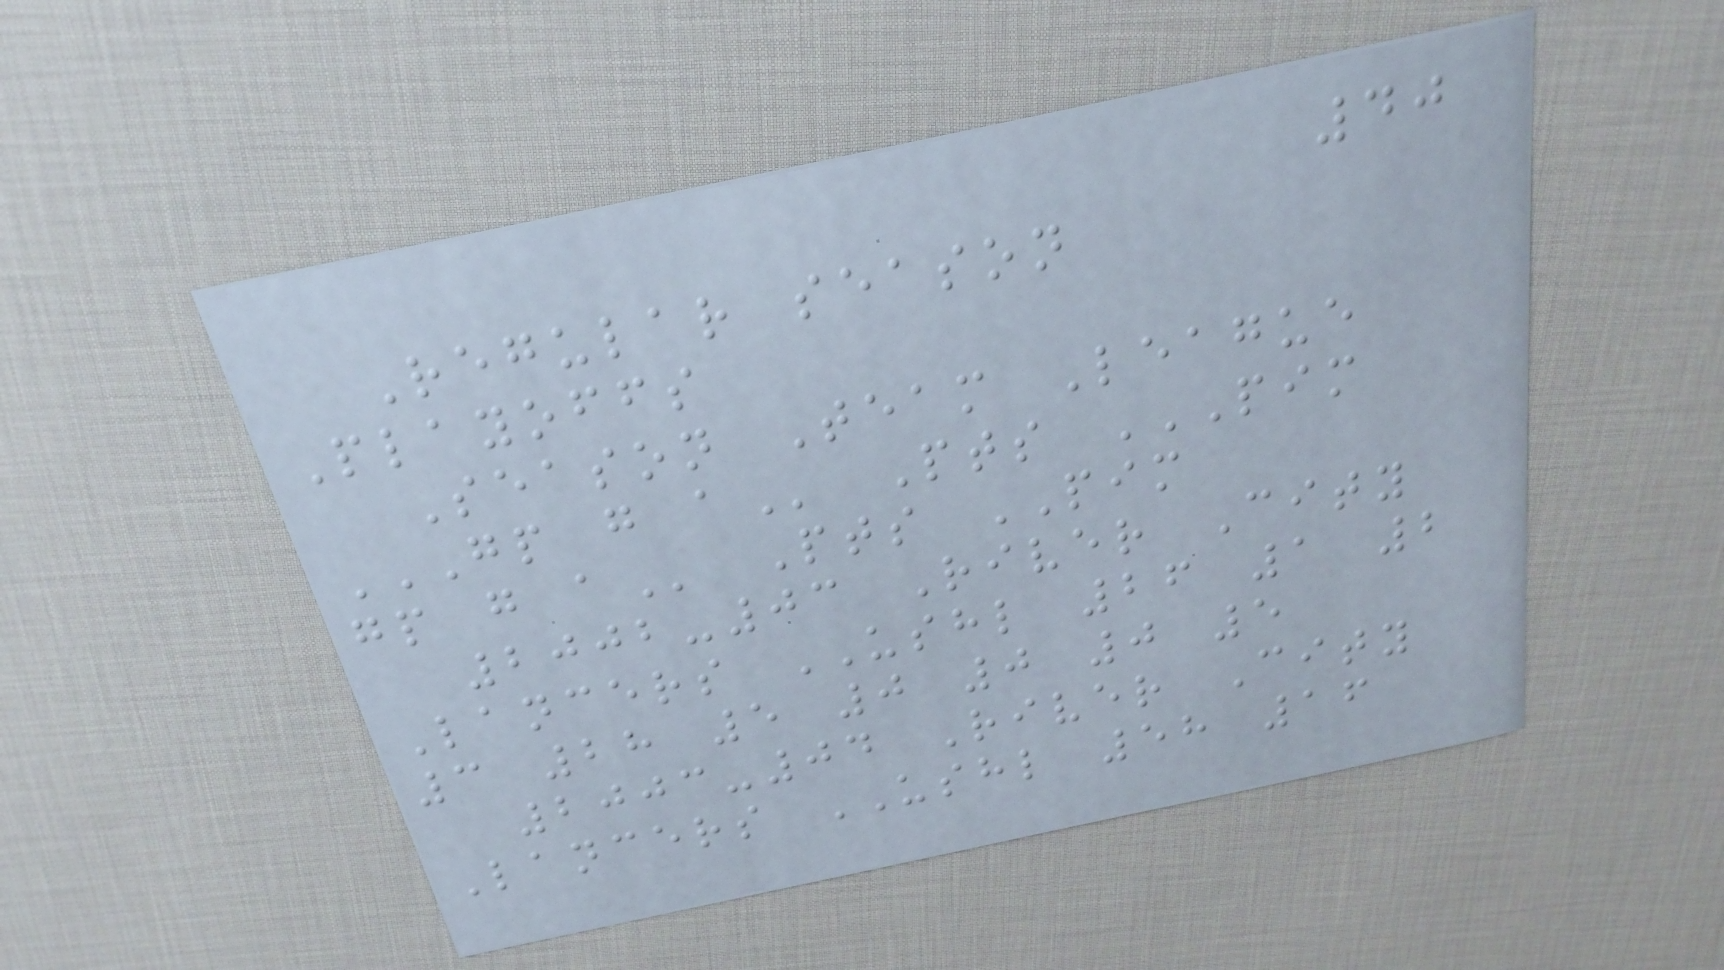40
Regular season
Playoffs
Season Team League
GP G A Pts PIM
GP G A Pts PIM
2002-03 River City
Lancers USHL 26 1 2
3 28 5 0 0 0 5
2003-04 River City
Lancers USHL 58 16
